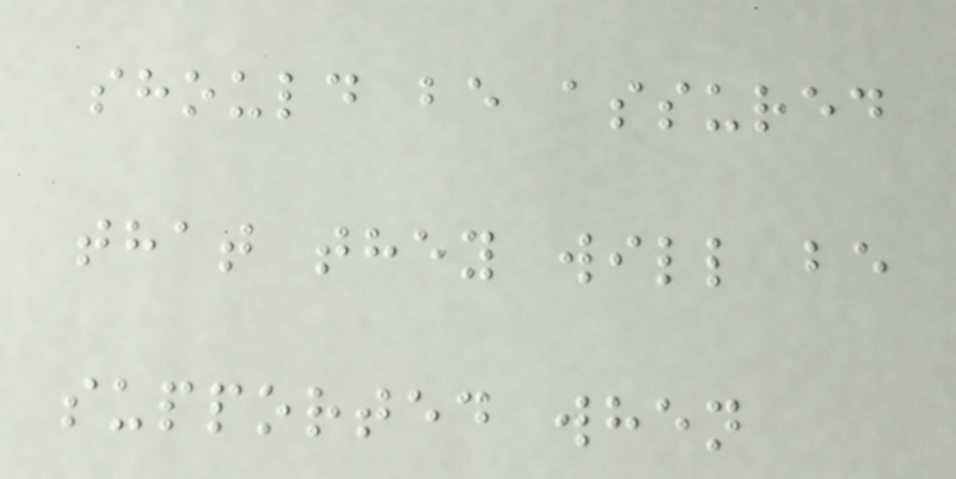should be assured
that they will be
supported when
